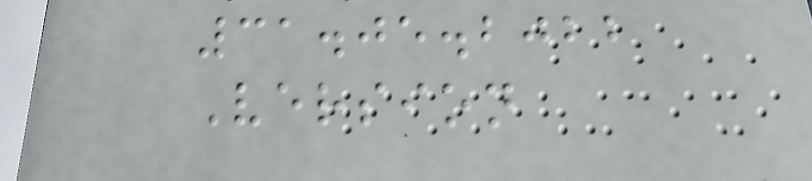31.05.2022
Version
